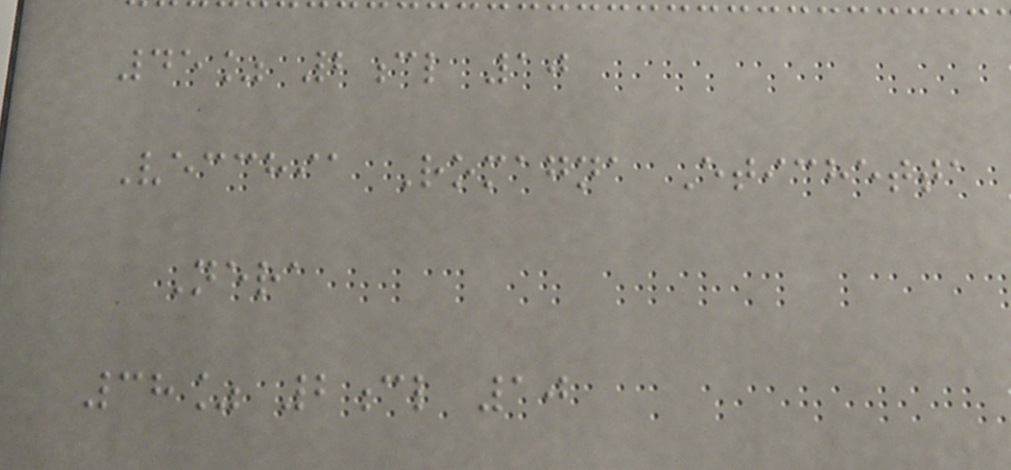45% 2cl 10
Vecchia Romagna Etichetta
Nera
38% 2cl 10
